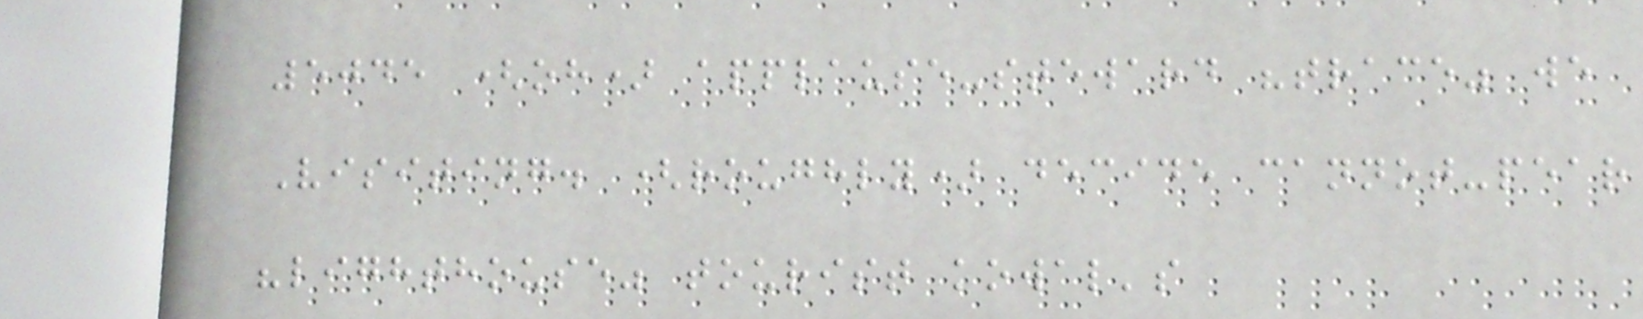5045 (oh) applause-steward "trace" we
Visiting. (roughly) decide cannot-pear
"lighthouse" tourist kowal's
